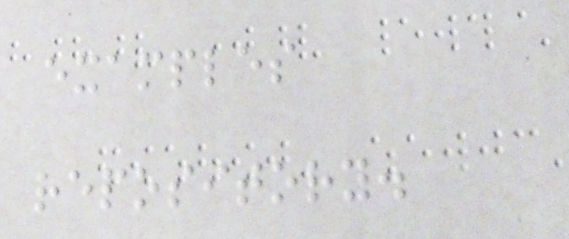examples
repository.
